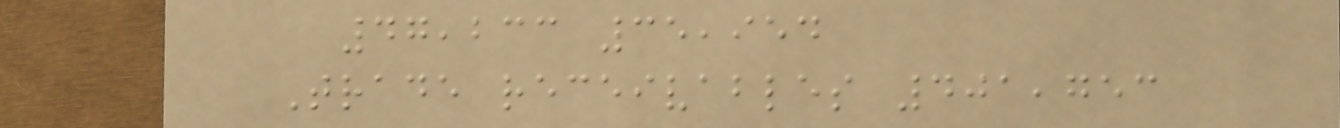47,233 35,954
Trade receivables 401,753
